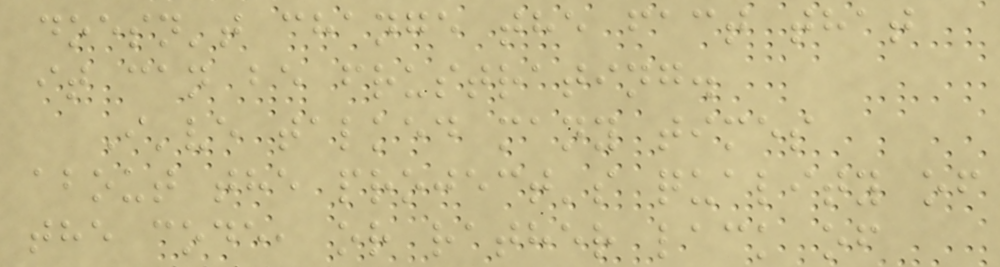doesn't change the fact that
it can be frustrating.
I've talked many times
about the project's quality of
the code, or rather lack of
